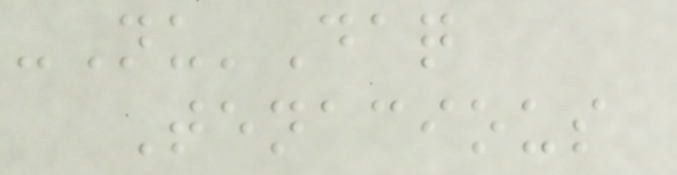-Nu'Daq
Tenacious
